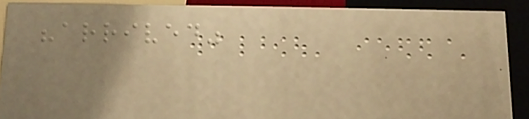"arrived"
